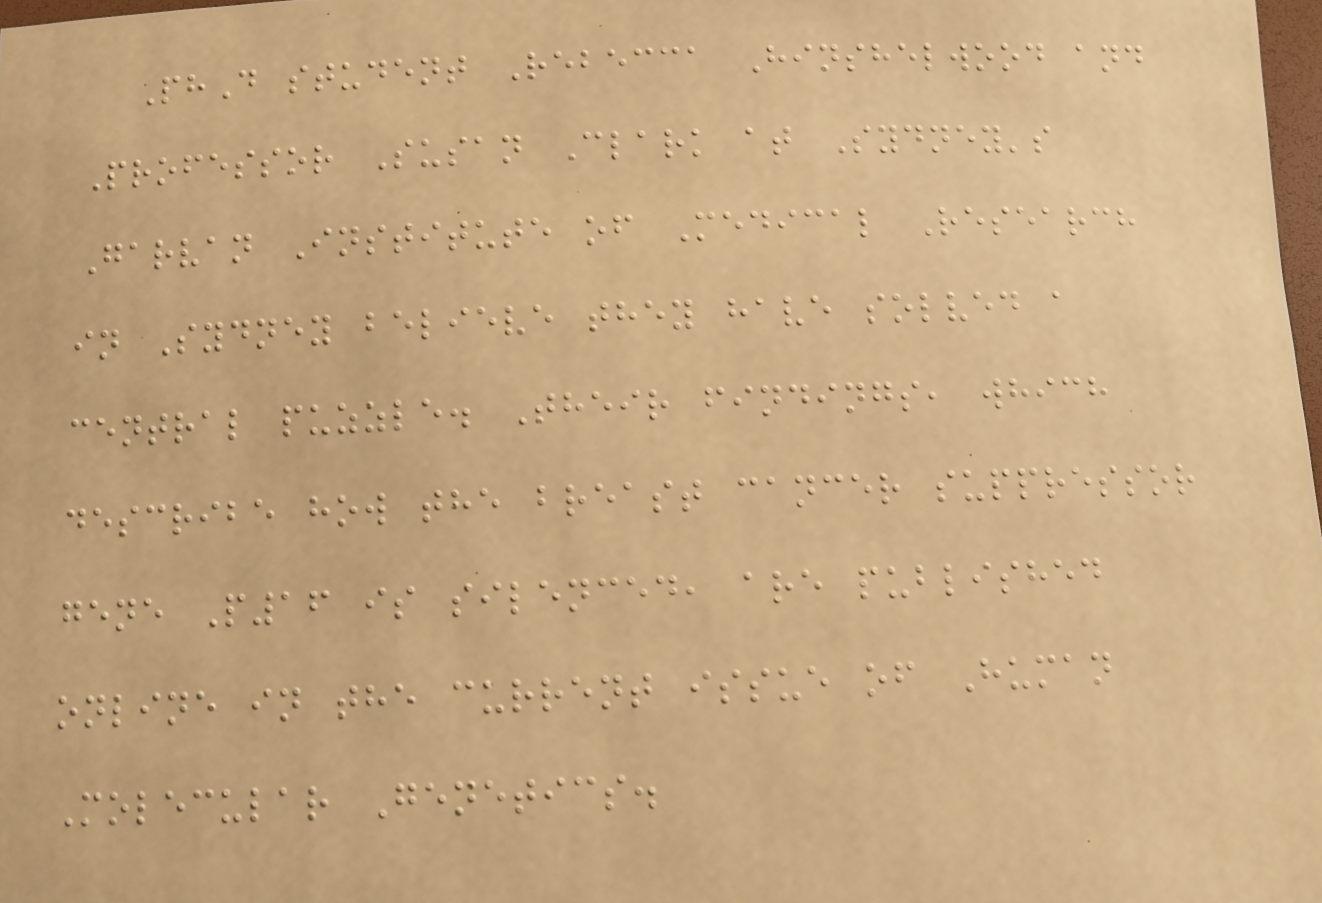PhD student Rebecca Hinshelwood and
Professor Susan Clark at Sydney's
Garvan Institute of Medical Research
in Sydney believe they have solved a
central puzzle. Their findings, which
describe how the breast cancer suppressor
gene P16 is silenced, are published
online in the current issue of Human
Molecular Genetics.
